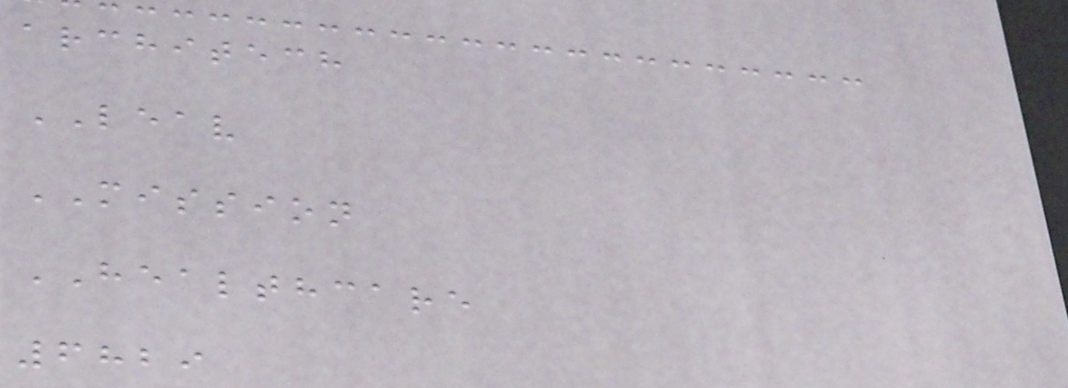architech
LEAV
MISSION
HEALTHCARE
6829
